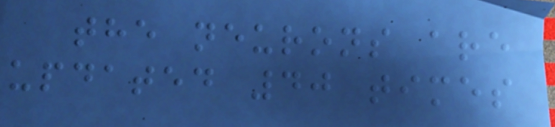the neurons are
updated 40 times
